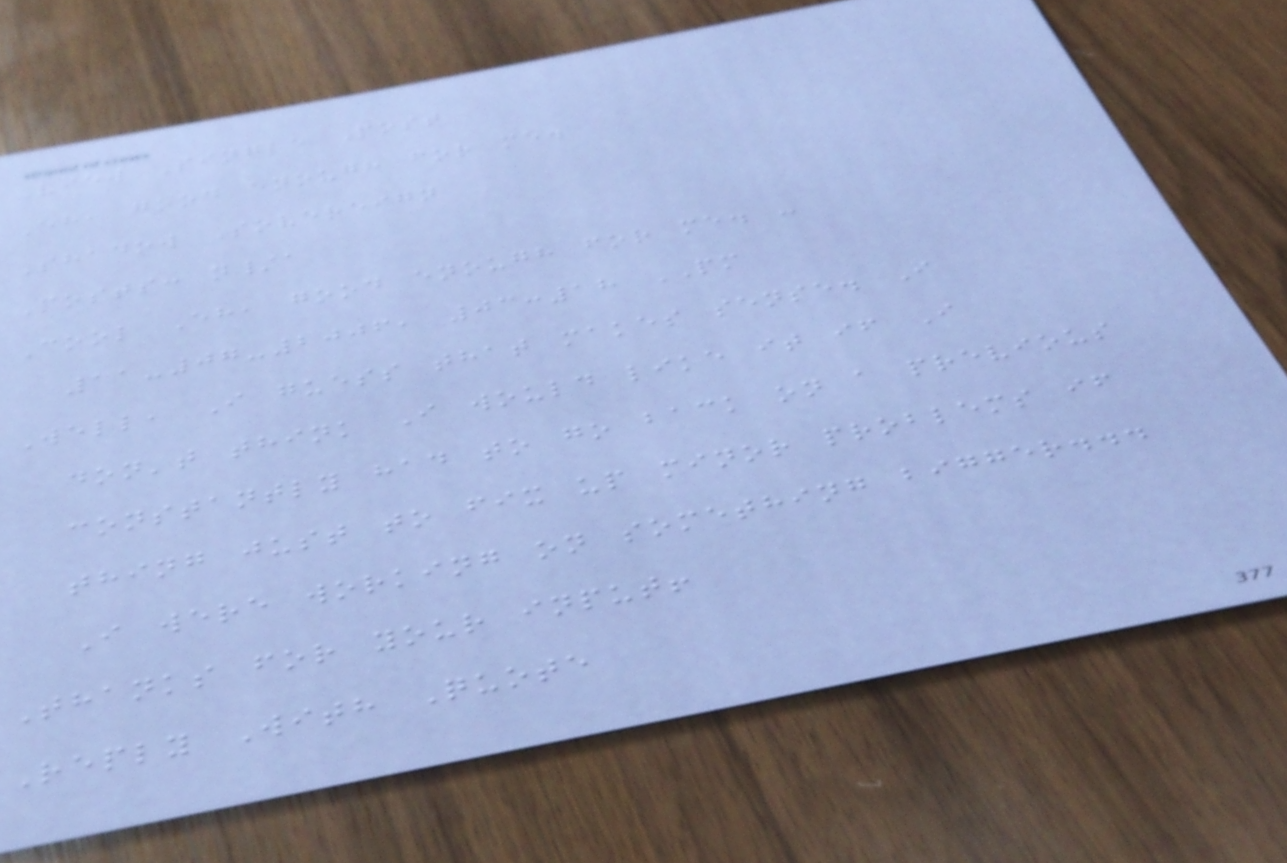View Single Post
Eh, good enough for me.
Shadow Sovereign
Posts: n/a
Cool Eh, good enough for me. -
11-07-2006, 03:18 PM
Well, I guess that makes sense. I
don't think I would like it if I
constantly had to go back on a previous
thing just to fix up minor problems if
I were working on something bigger...
Thanks for your input!
Reply With Quote
